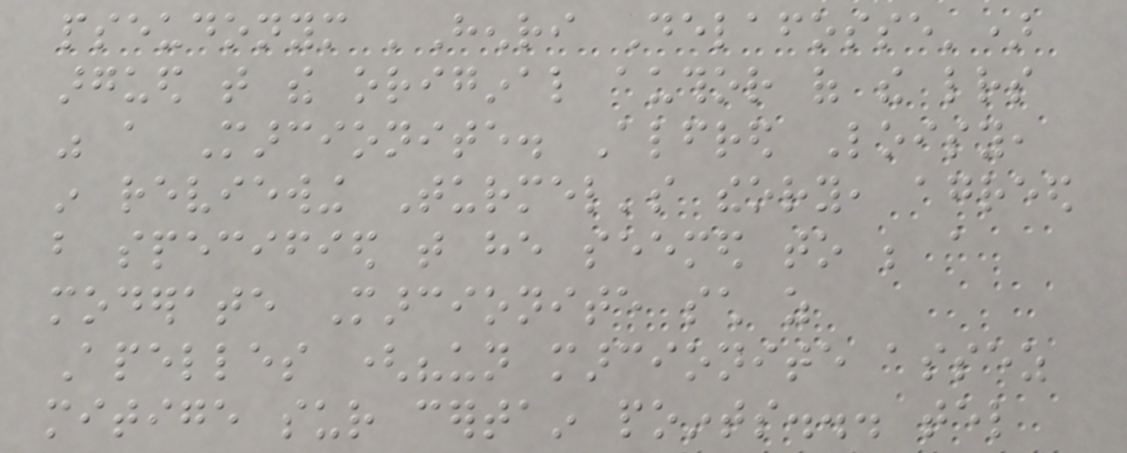pseudonym 'Henri Delafosse')
argued that the original author of the letters
was a Marcionite. Alfred Loisy,
in reviewing Turmel's theory, agreed
but specified that he seemed to be a
moderate Marcionite such as
Apelles ("un marcionite assez
mitige sur certain points... tel
